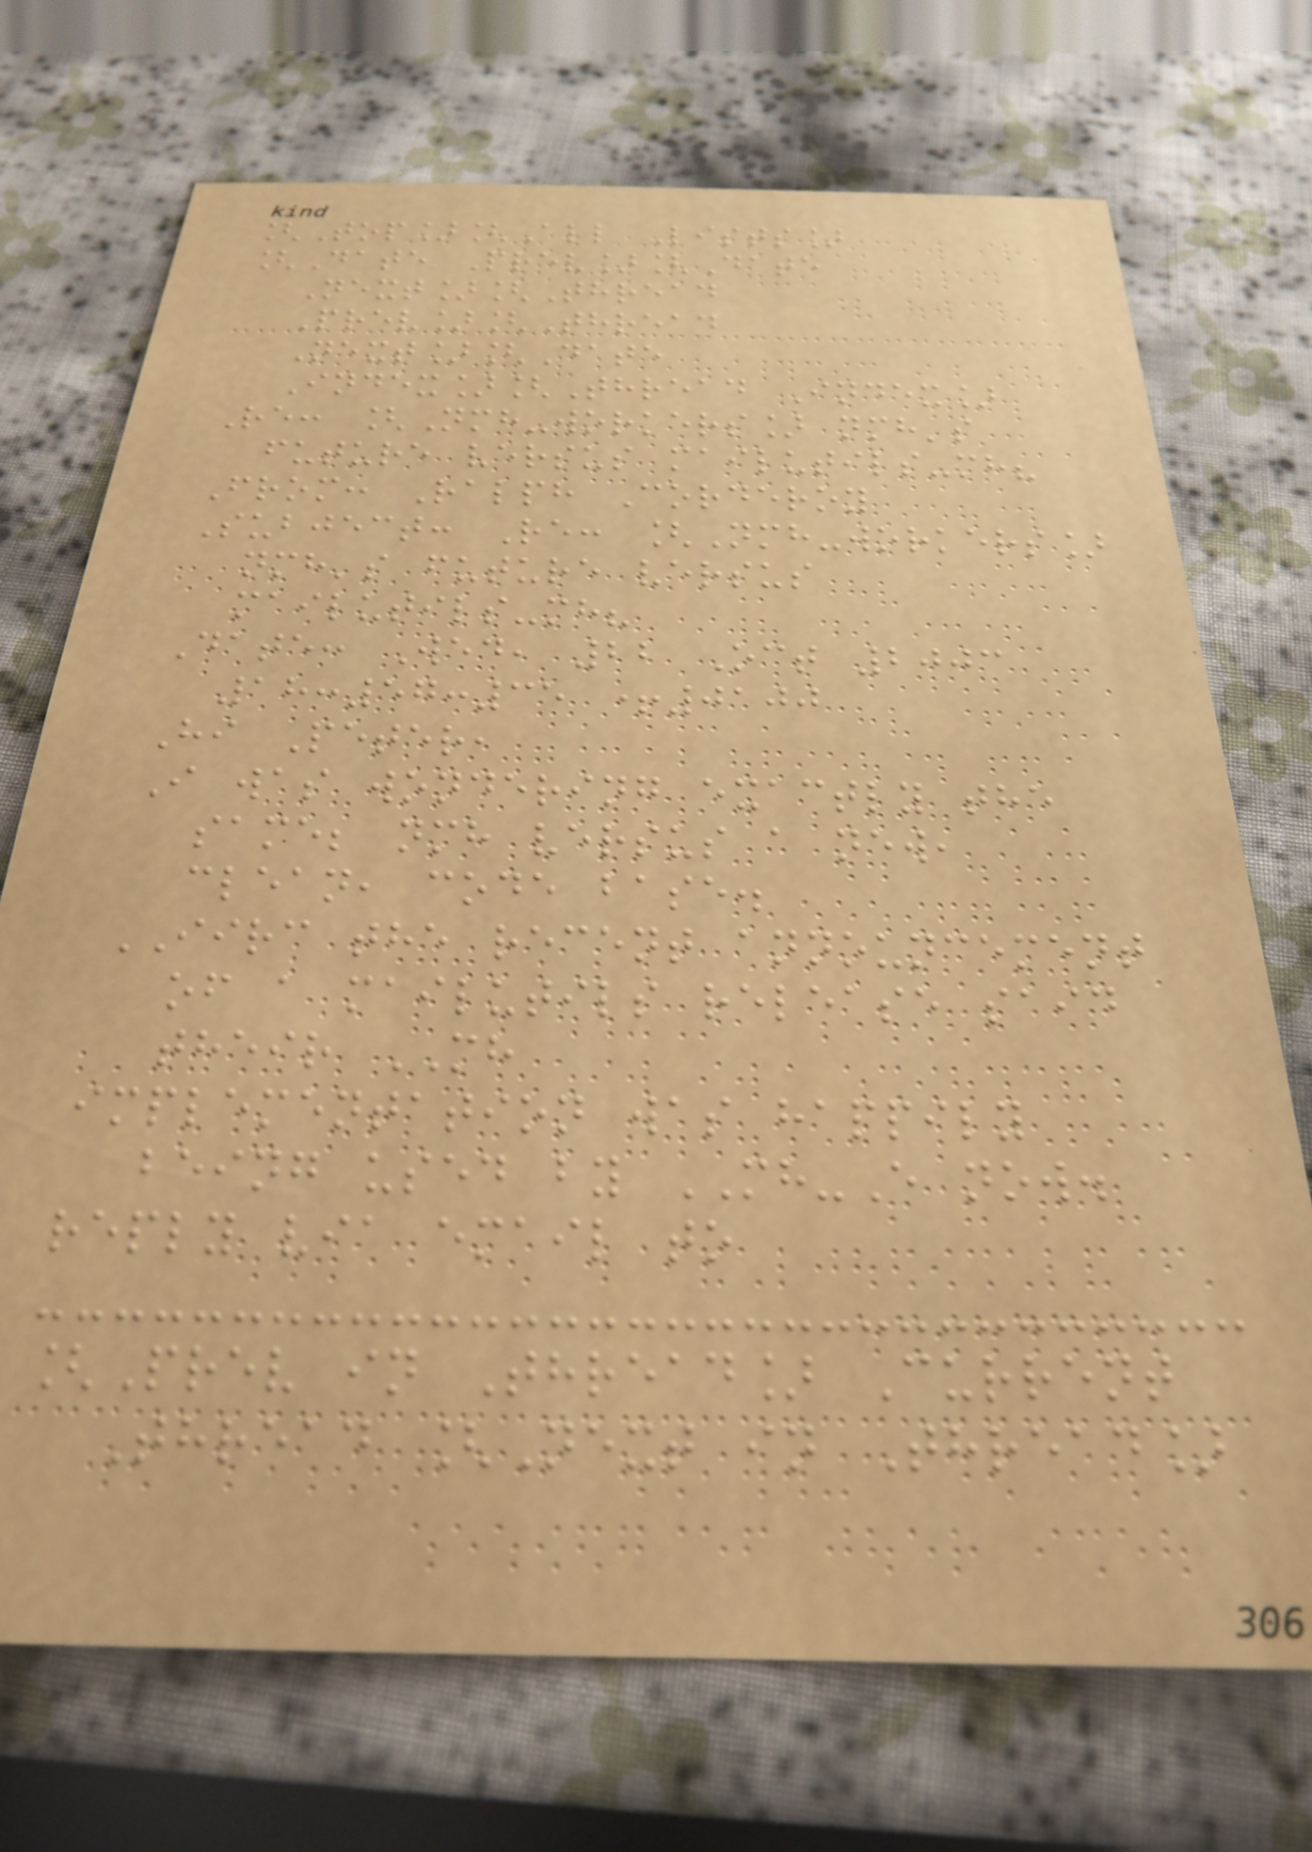[Top][All Lists]
[Date Prev][Date
Next][Thread
Prev][Thread
Next][Date
Index][Thread Index]
Re: [Nmh-workers] nmh's
future versus mailutils-mh?
From: Ralph Corderoy
Subject: Re: [Nmh-workers]
nmh's future versus
mailutils-mh?
Date: Wed, 22 Oct 2003
18:57:35 +0100
Hi Peter,
I was wondering exactly the
same; nmh versus a new,
clean, code base.
IIRC the recent announcement
of a mailutils release said
their MH
implementation was happily
being used by MH-E now.
reply via email to
[Prev in Thread] Current
Thread [Next in Thread]
